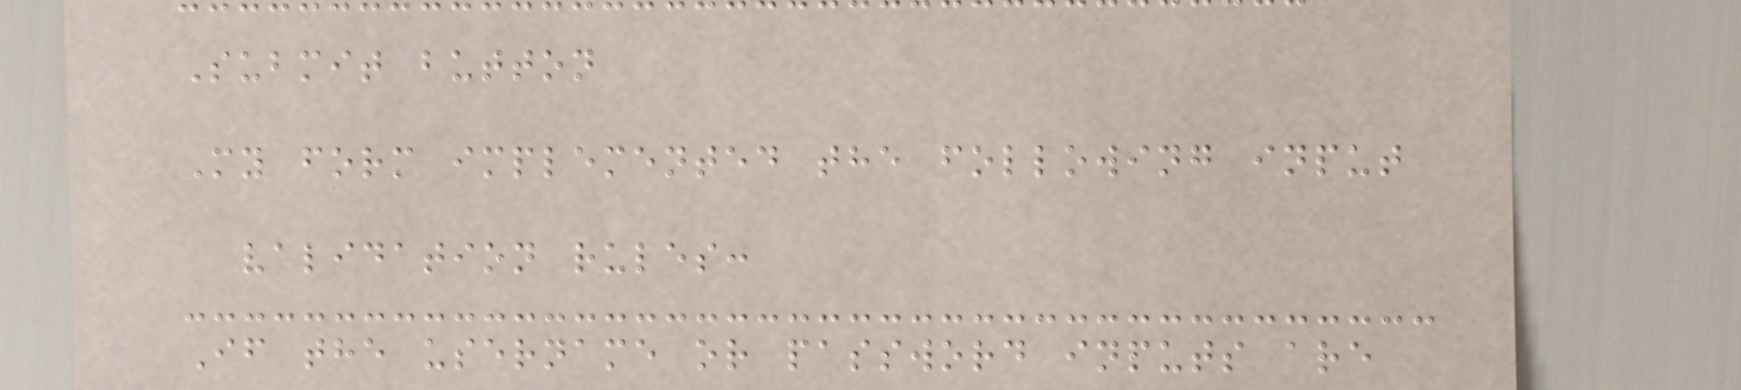Submit button
My form implemented the following input
validation rules:
If the username or password inputs are
